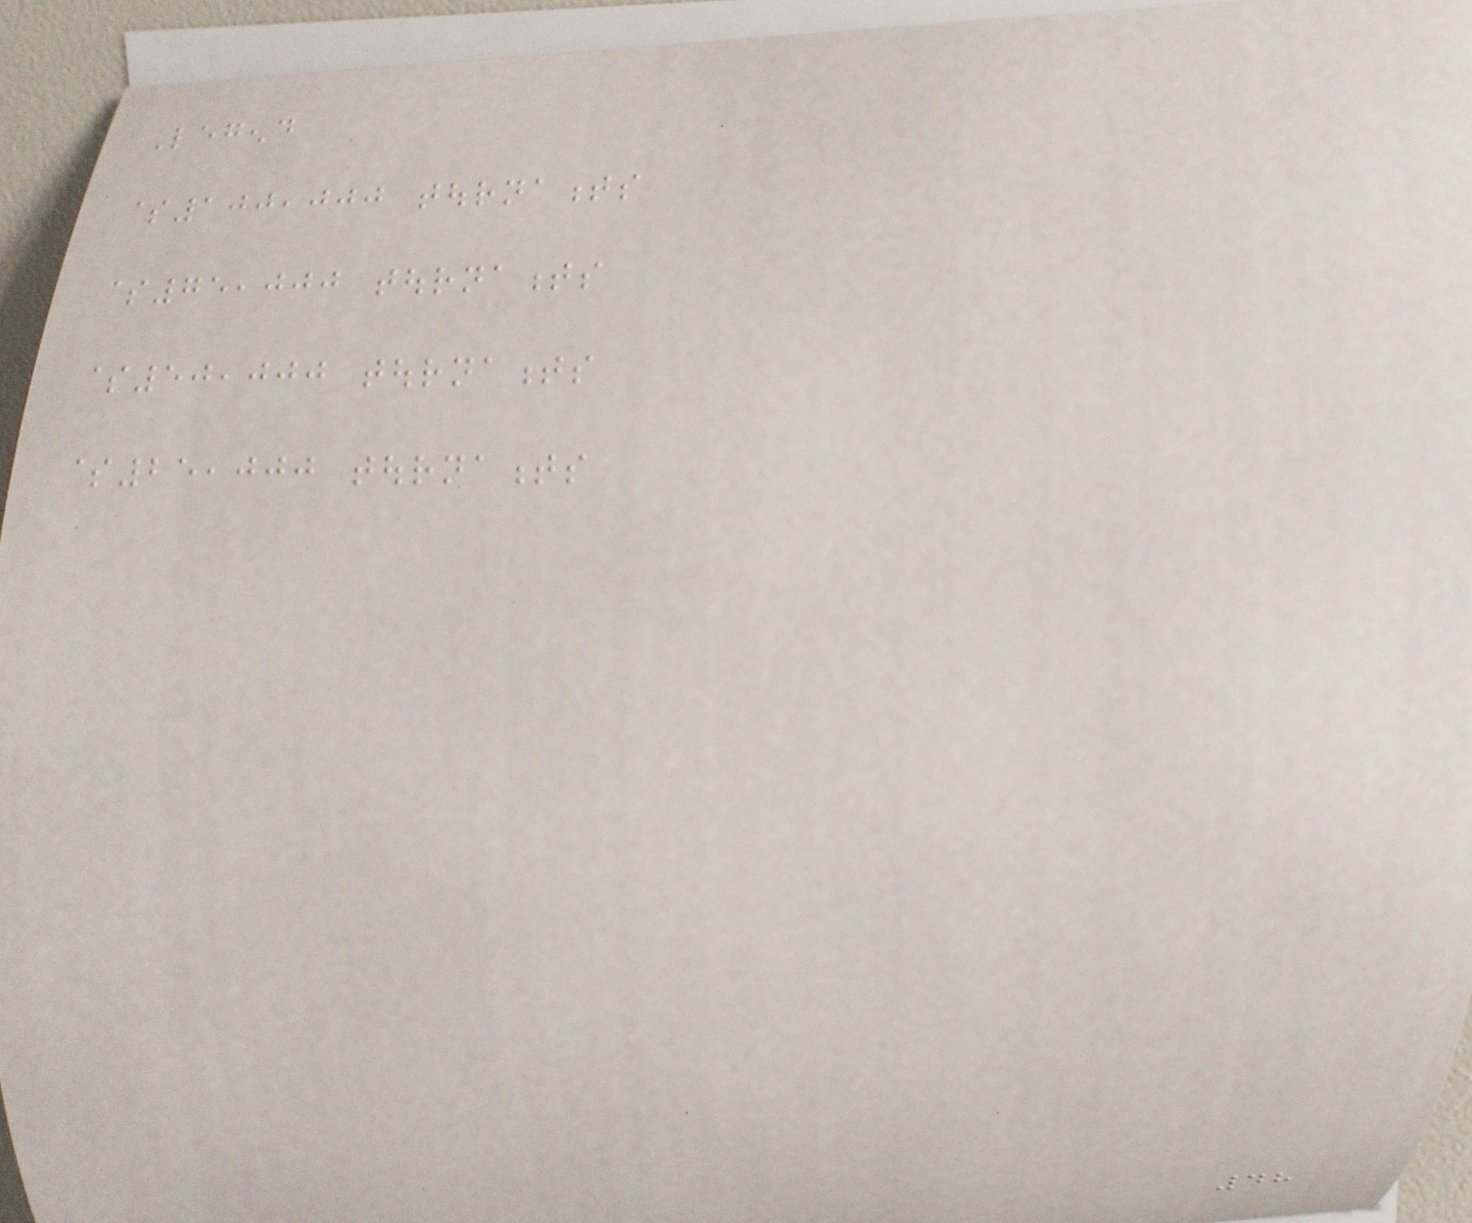Legend
$100,000 tournaments
$75,000 tournaments
$50,000 tournaments
$25,000 tournaments
48
